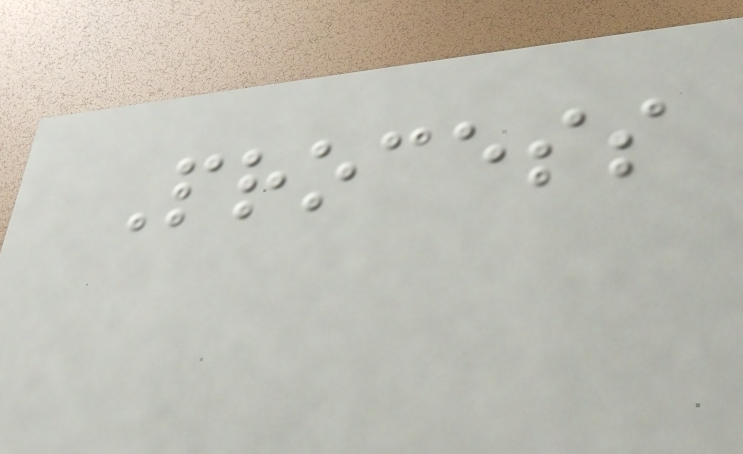Process
